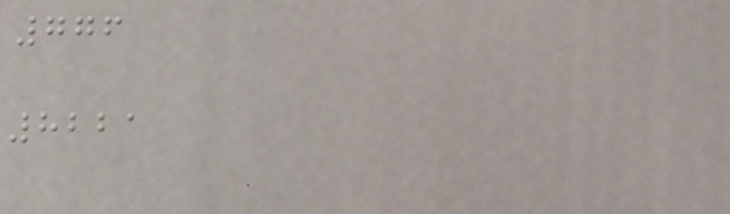776
8221
